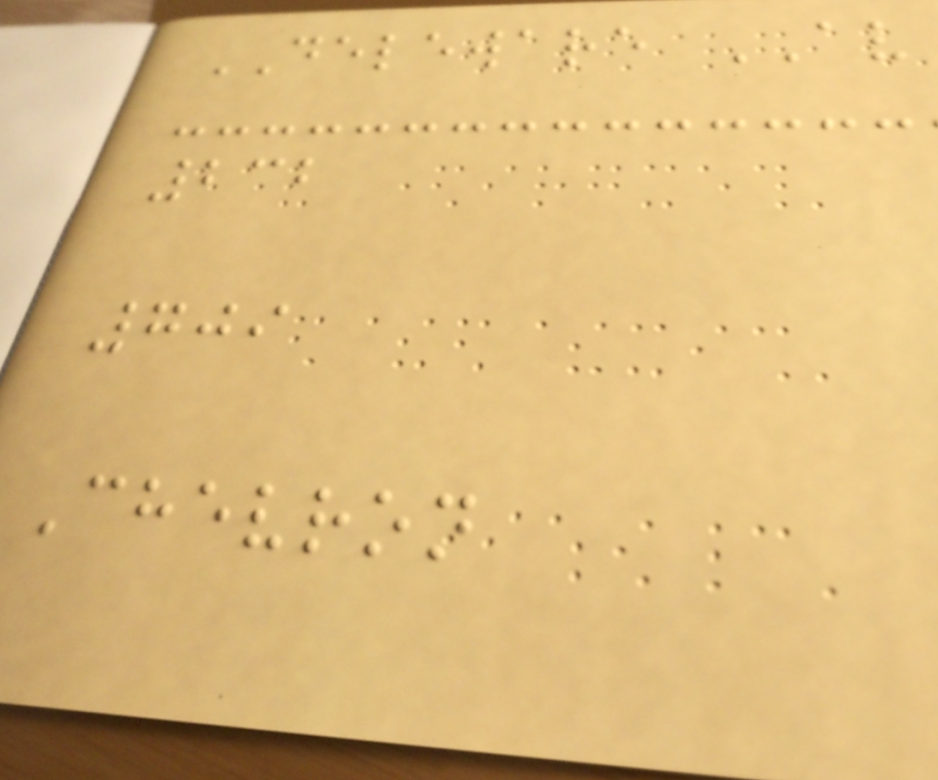DELEWARE AV
232
709
Chevron
